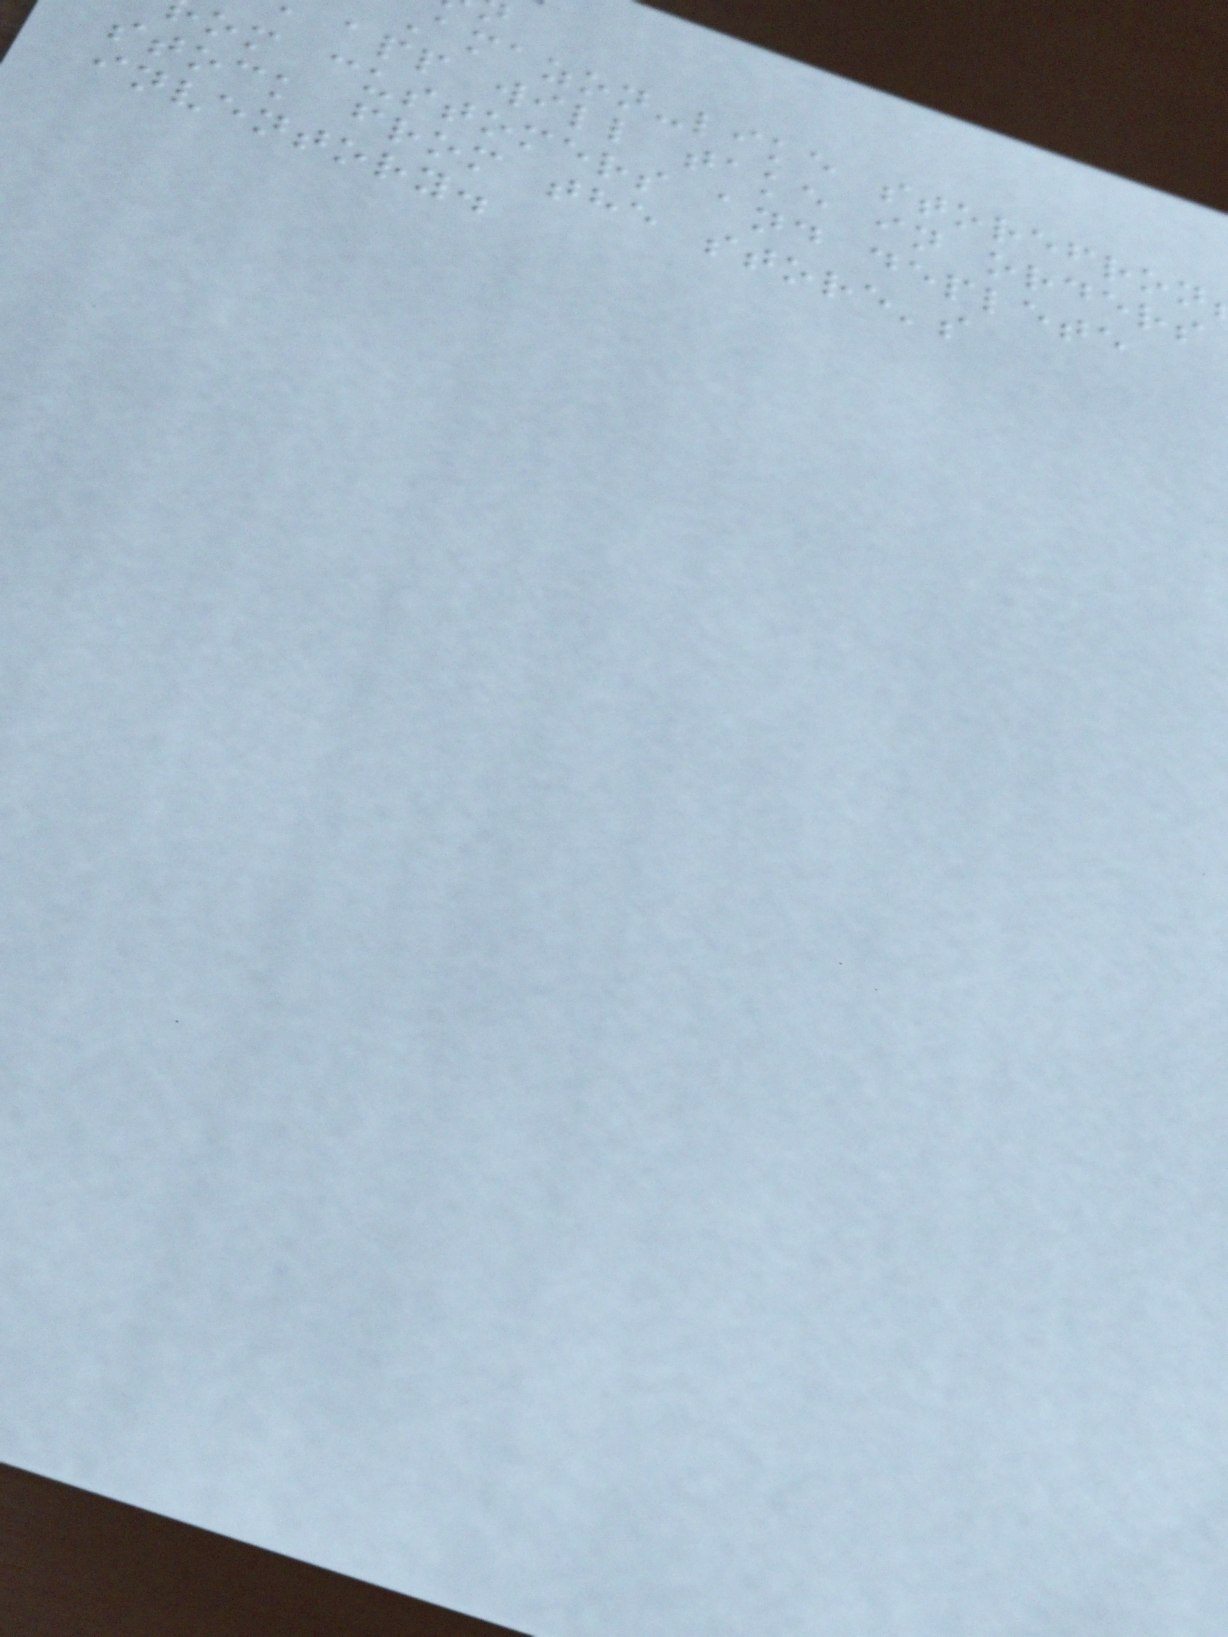amazon-like storefron
app will take in orders
om customers and deplete
stock from the store's
inventory.
